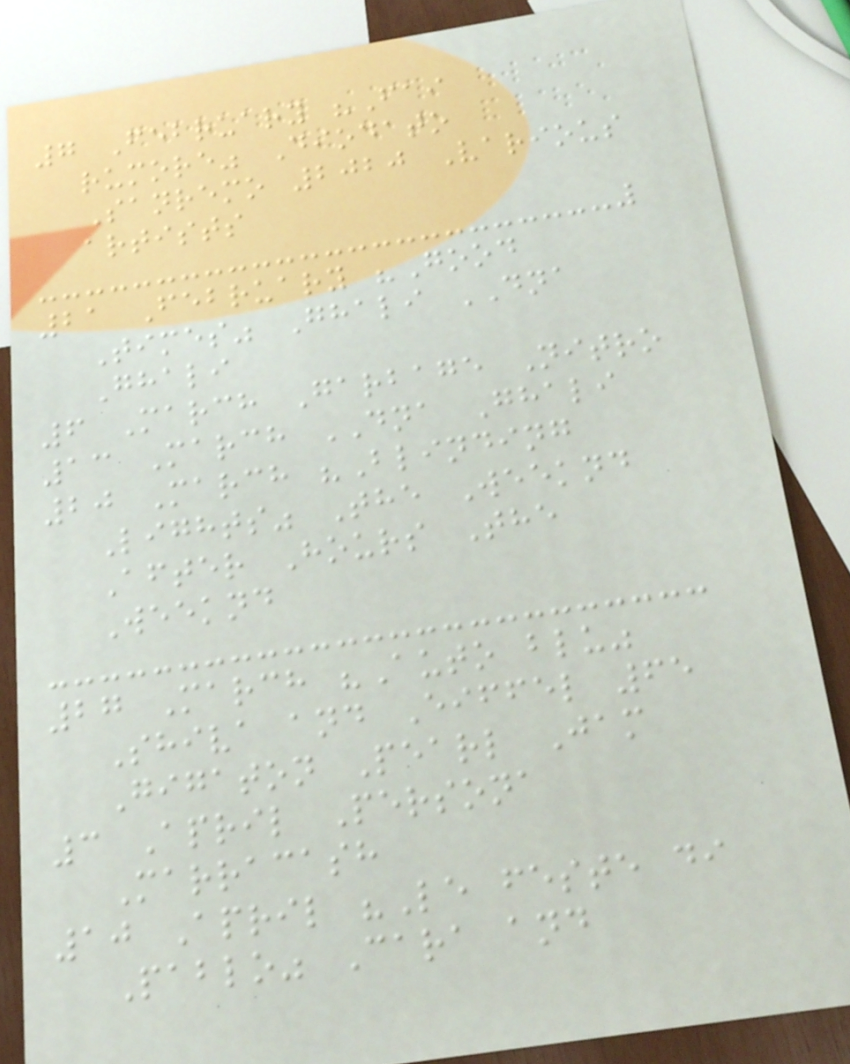7 February "Fai
rumore" Diodato
Sanremo 2020 Various
artists
21 February "Good
Times" Ghali DNA
Ghali
6 March Garbage Nitro
13 March DNA Ghali
20 March "Blinding
Lights" The Weeknd
After Hours The
Weeknd
27 March "Auto blu"
Shiva and Eiffel 65
Gigaton Pearl Jam
3 April Persona
Marracash
10 April "Le feste di
Pablo" Cara and
